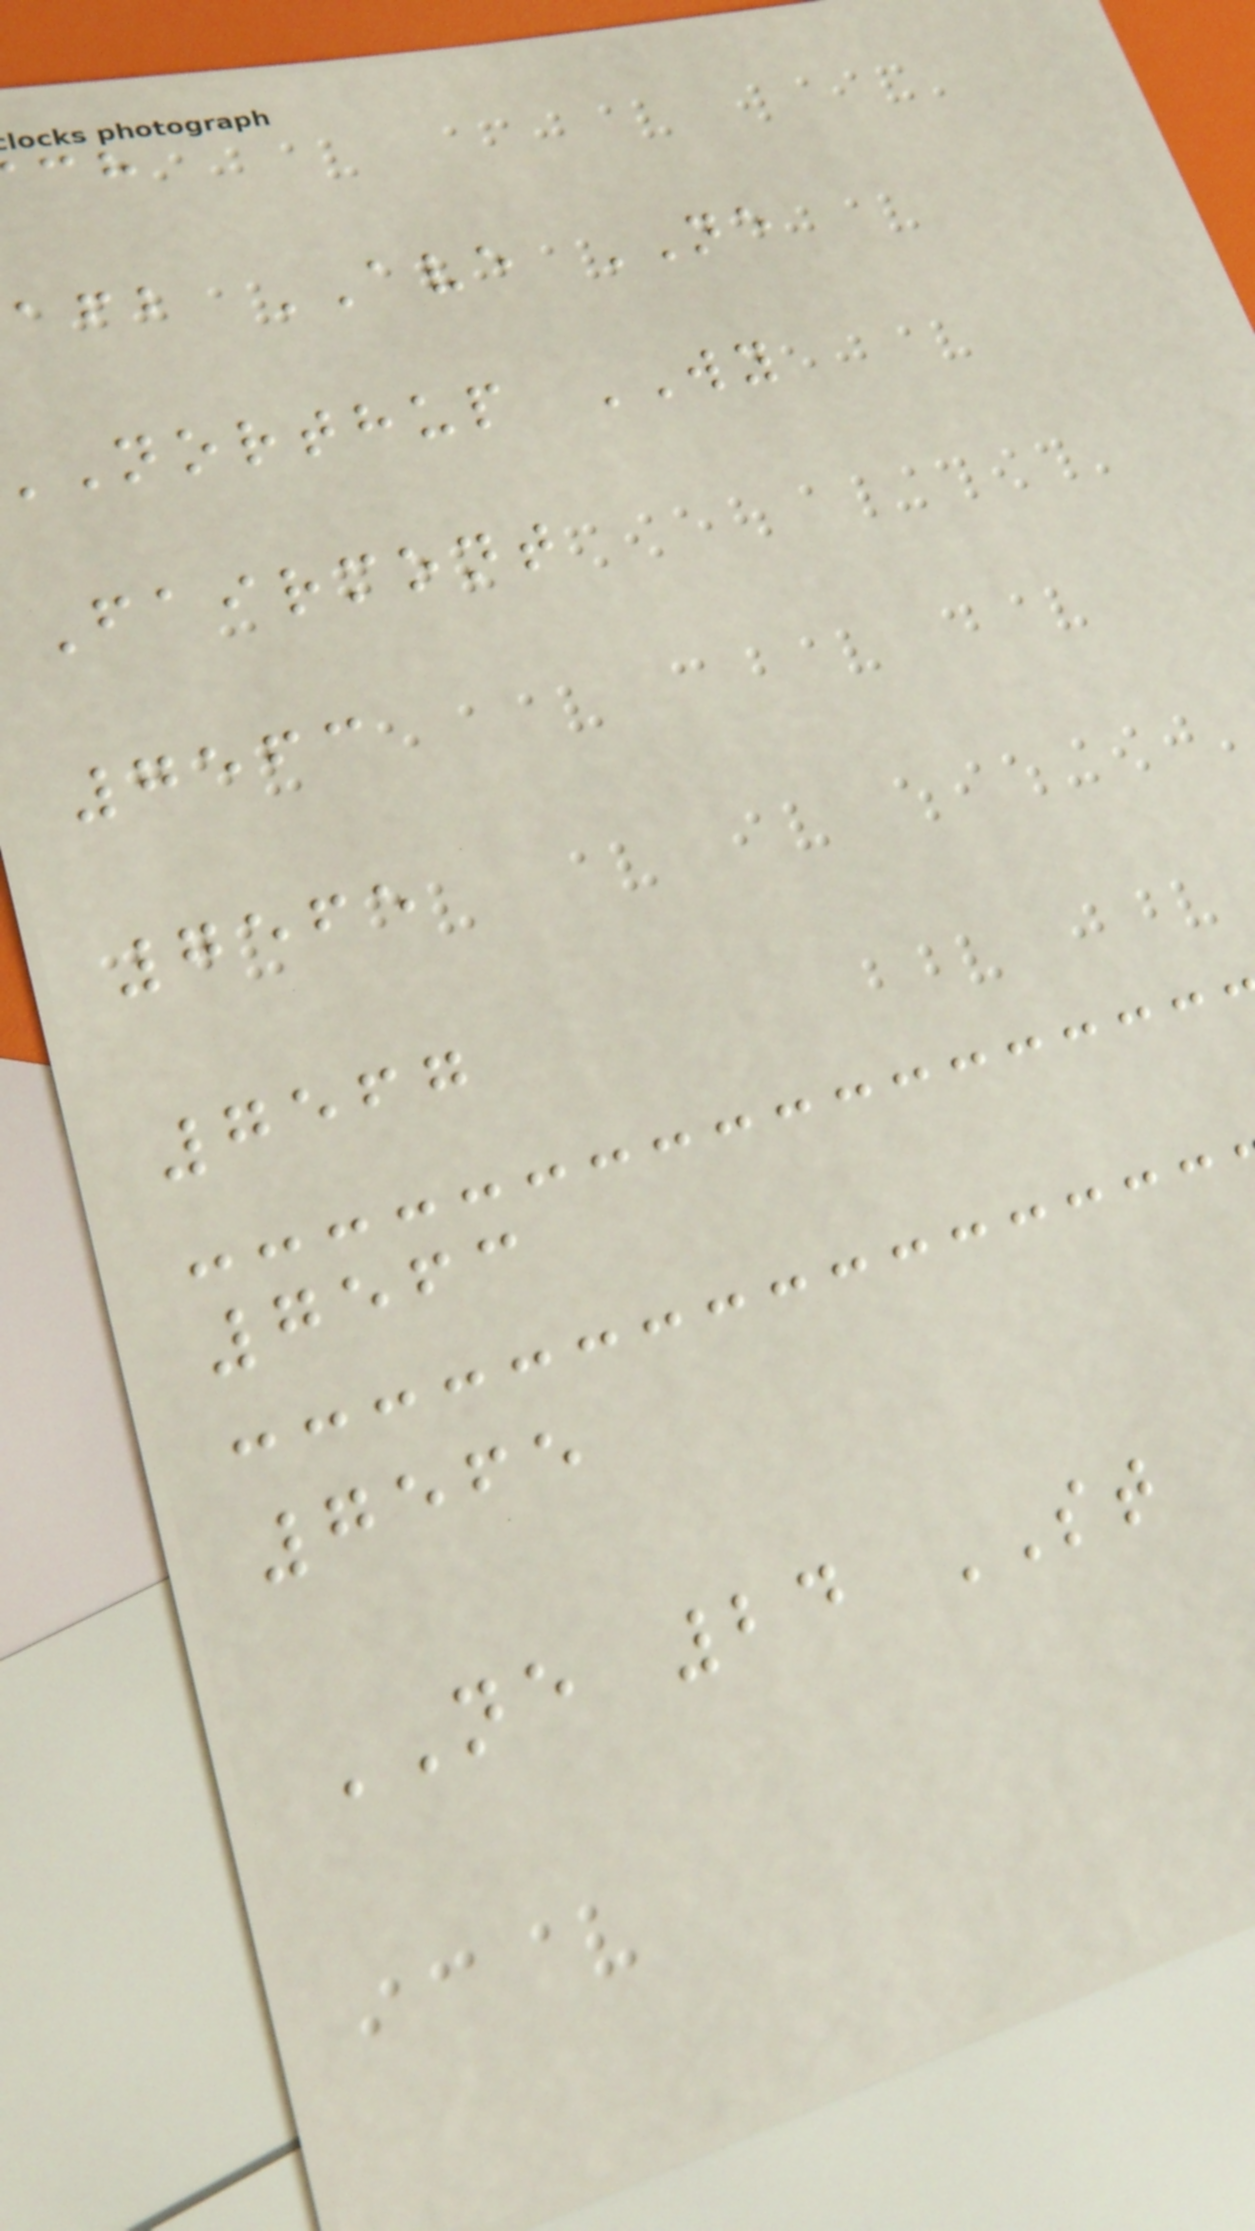afb AVE NE
northup WY
Fairmont
7563
7565
7567
7563
7565
NE 24 ST
